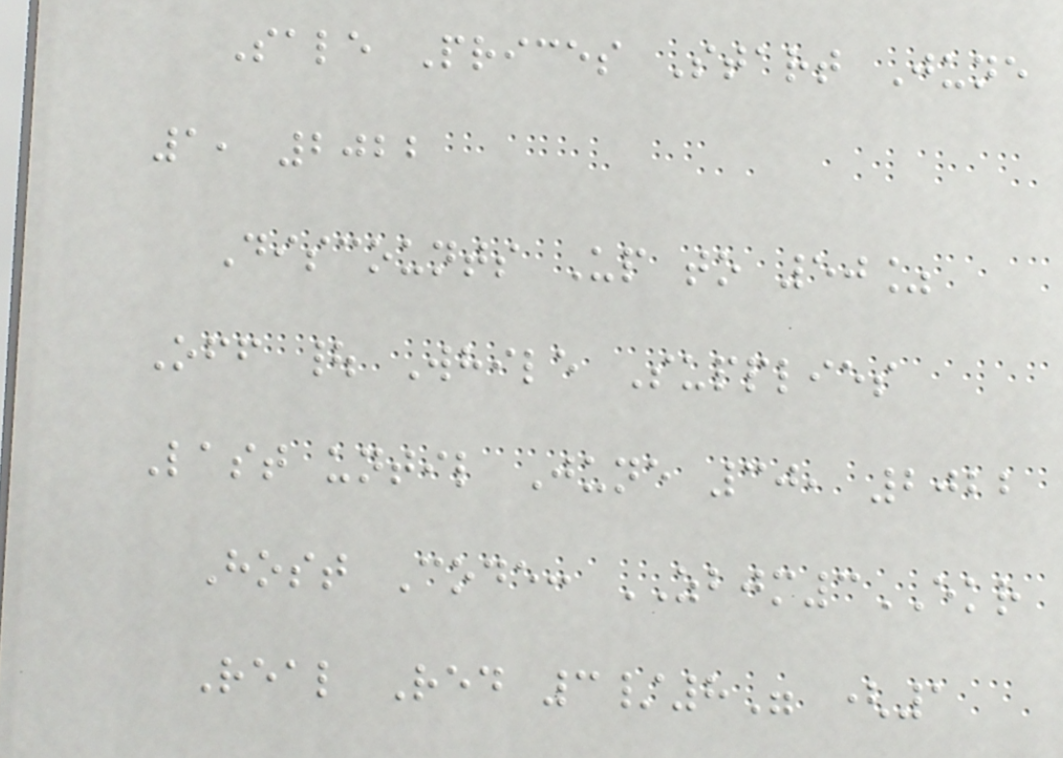Sale Prices Start June
1, 2022
Discounts Up to 50%
Off | While Supplies
Last until June 30, 2022
Host Code: ZBJM3EKR
Real Red 3/8" (1
